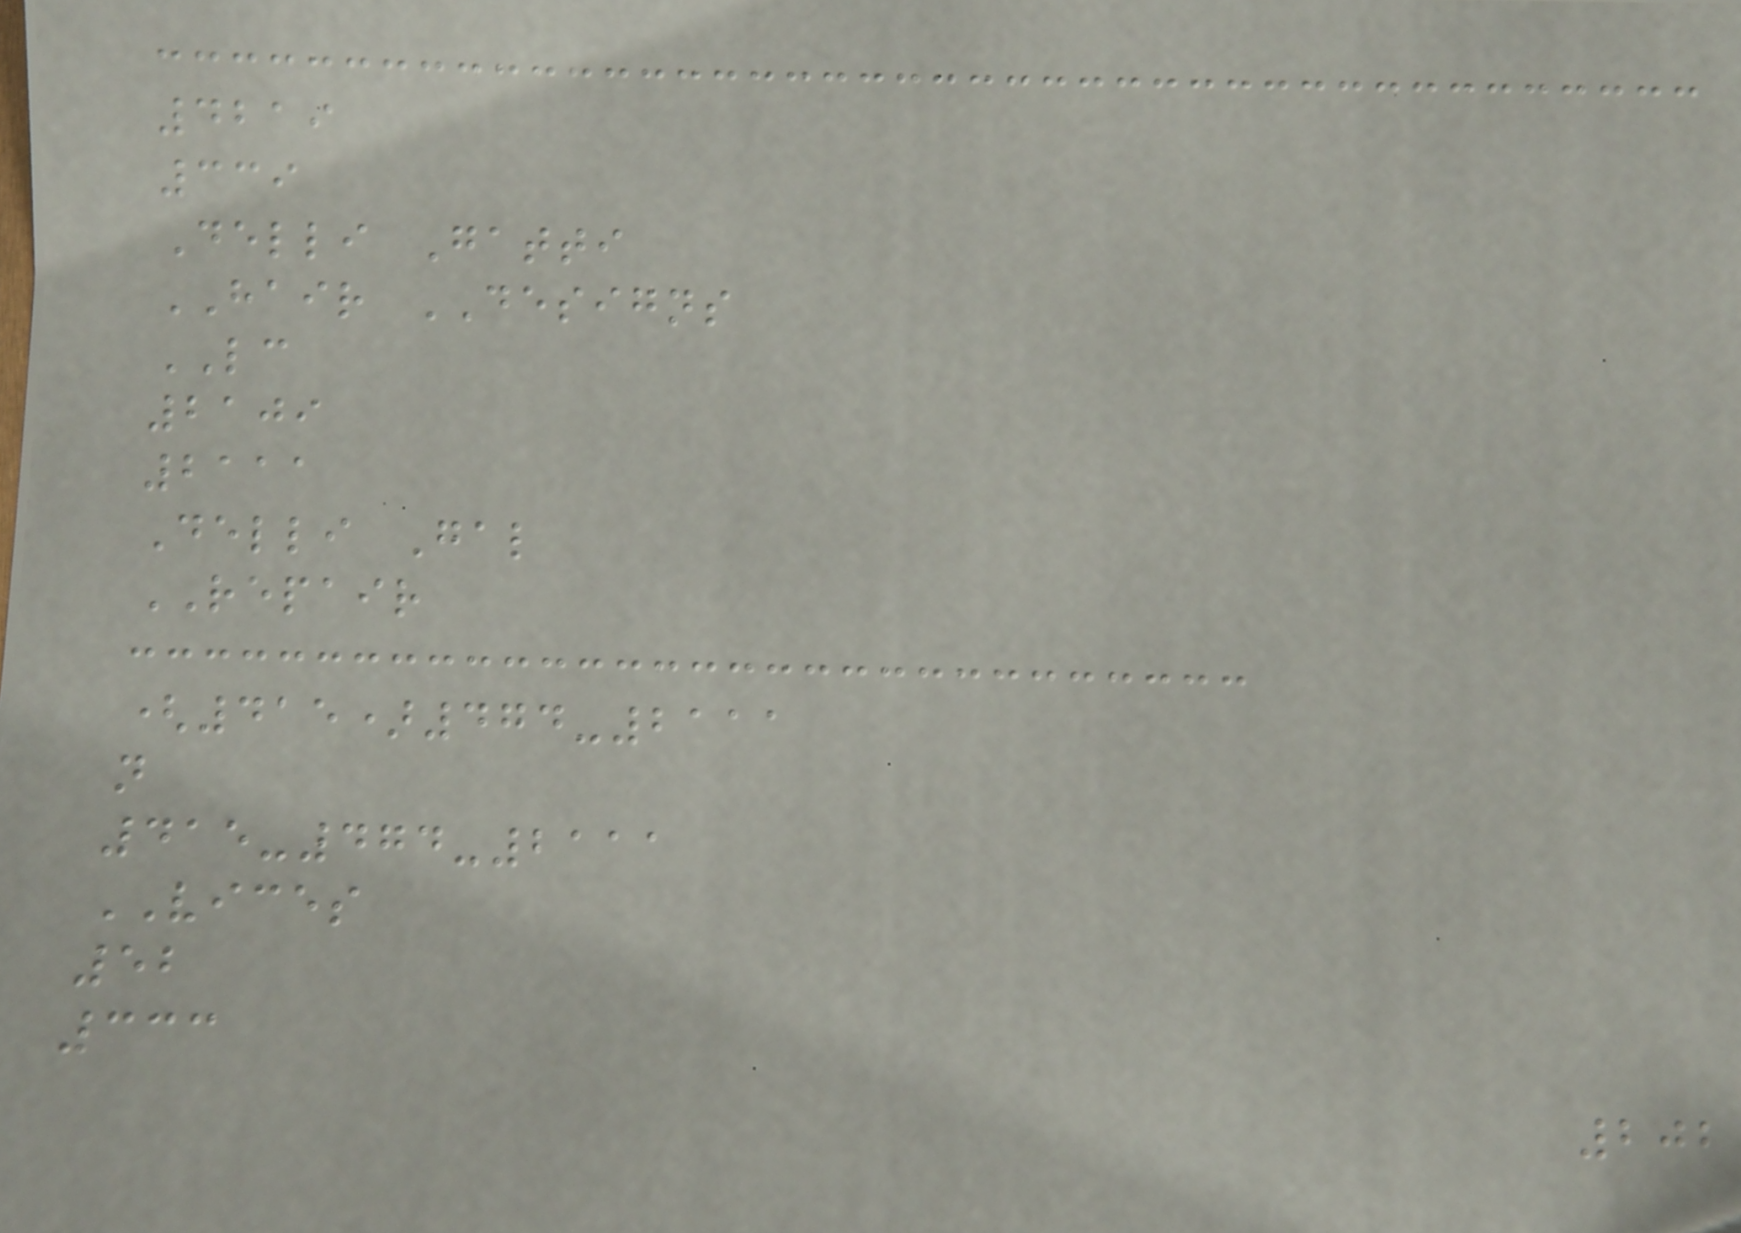4219
339
Delli Gatti
HAIR DESIGNS
LC
2109
2111
Delli Gal
REPAIR
(415)474-2111
n
415-474-2111
VICES
52
333
202
